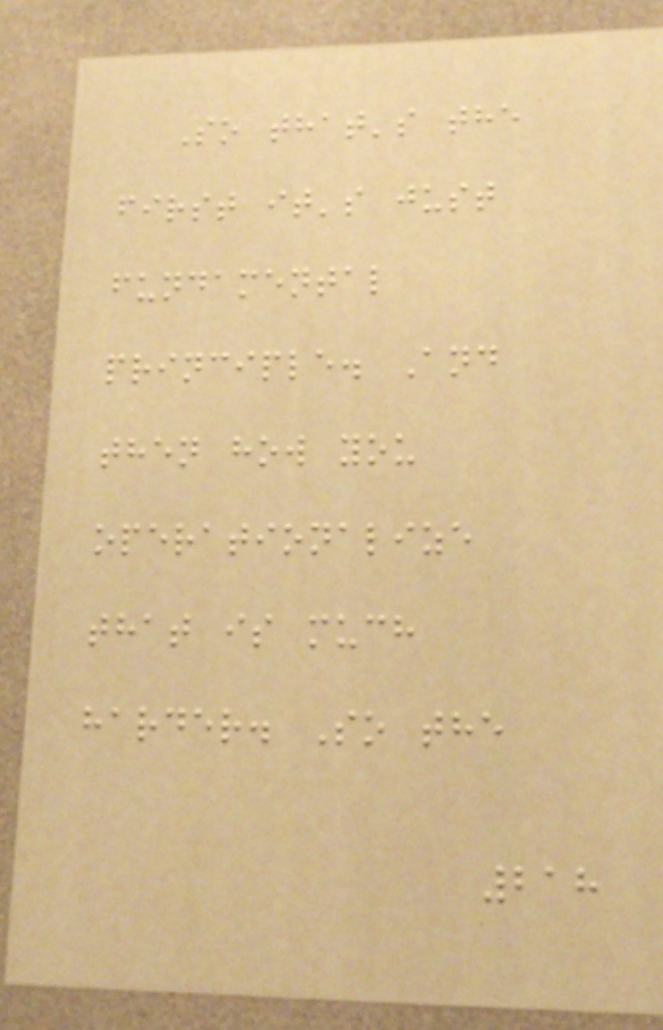So that's the
first it's just
fundamental
principle. And
then how you
operationalize
that is much
harder. So the
218
